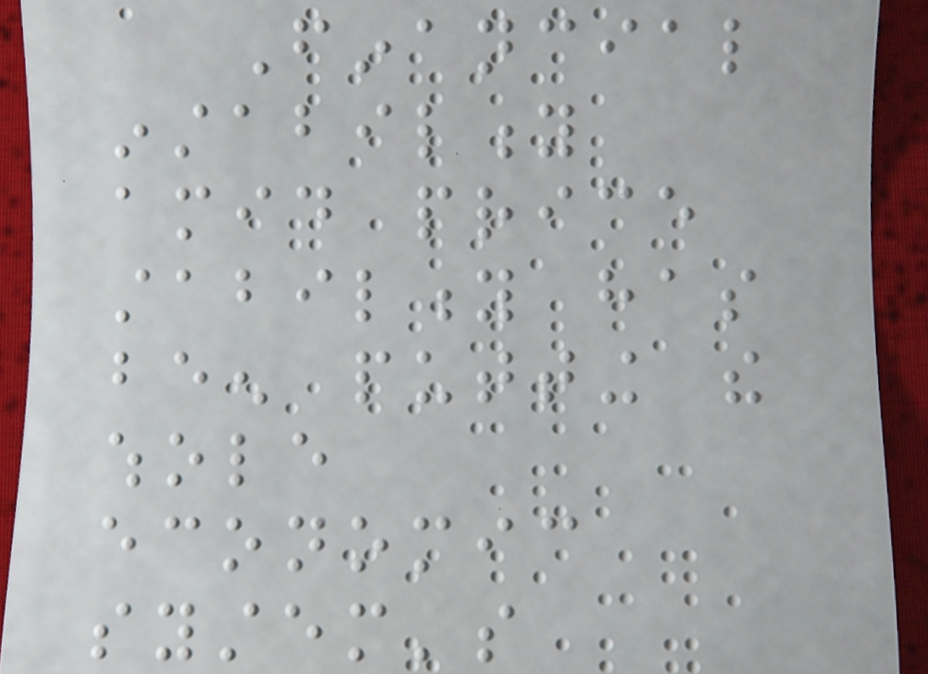Financial
instability
amid price
stability has
been putting the
whole
economic
system's
